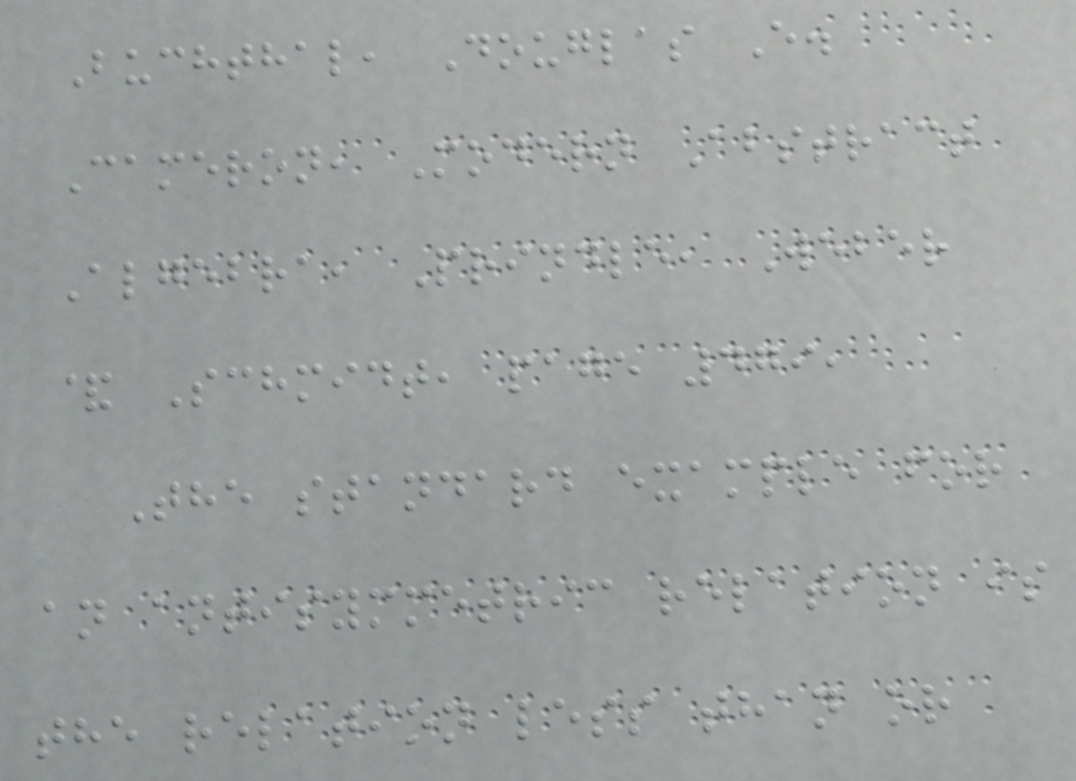Buchthal, Douglas E.
Cameron, Modern Abstract
Algebra, Prindle, Weber
& Schmidt, page 479,
The standard example for
an antisymmetric relation is
the relation less than or
